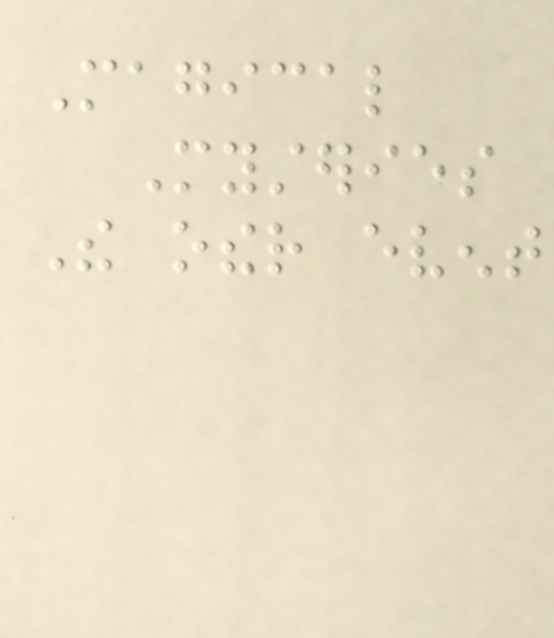Magical
Mysteries
The other event
